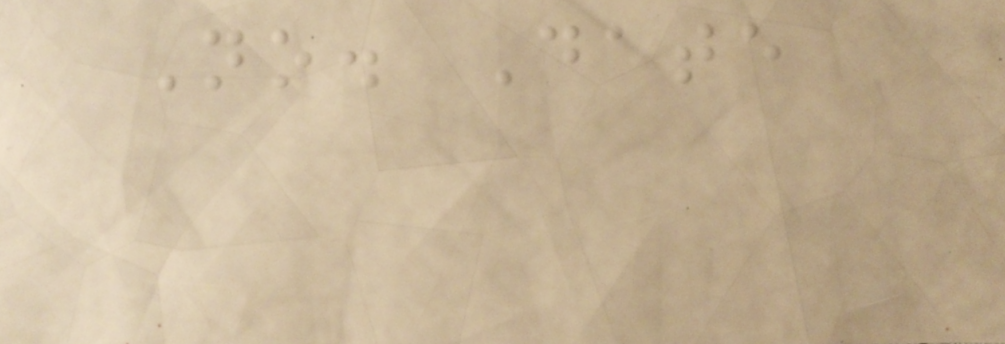No. Date
